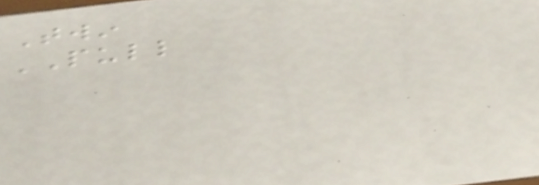Twin
PULL
